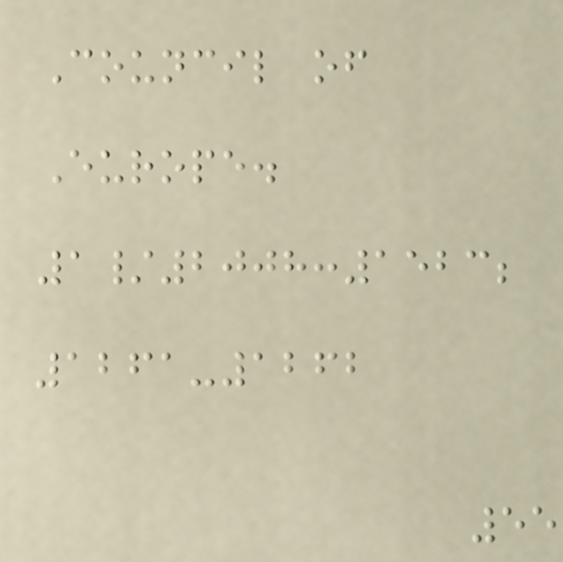Council of
Europe.
1/2008:1523;
1261-1262
55
